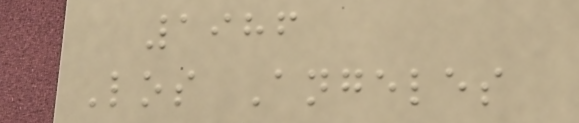1986
Los Angeles
